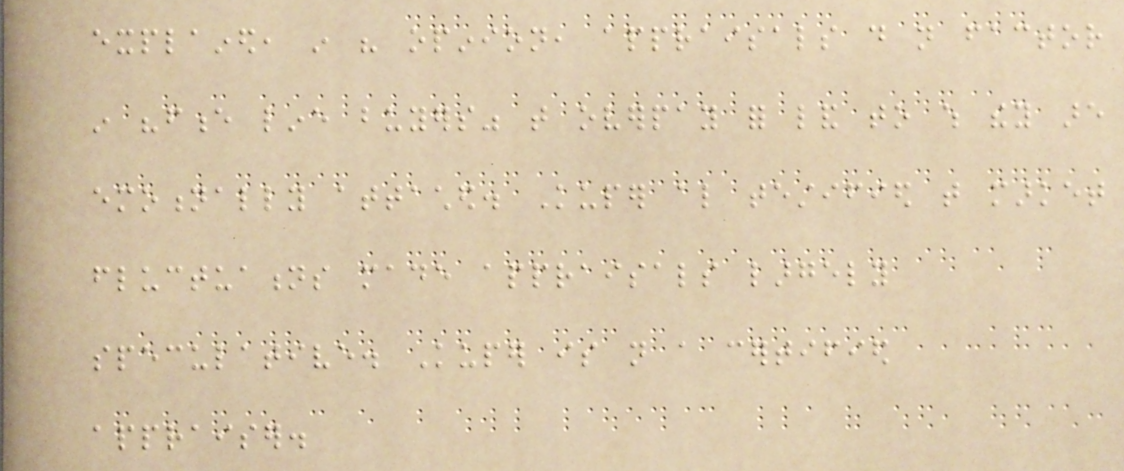explained, in his opinion, appraisals do not factor
in "fence line buyers" that overpay for land to which they are
emotionally attached. Kuper also testified that market
fluctuations made appraisals largely
speculative. Kuper is not a certified
appraiser.
